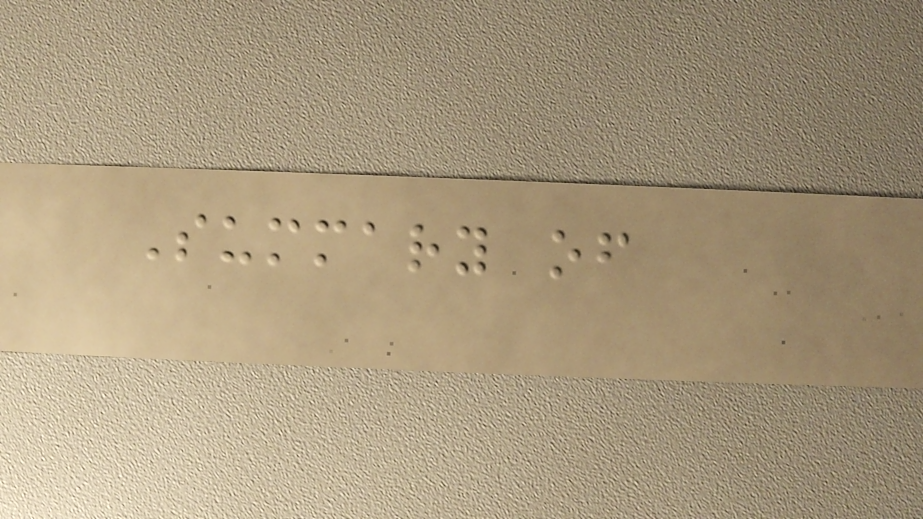Summary of
